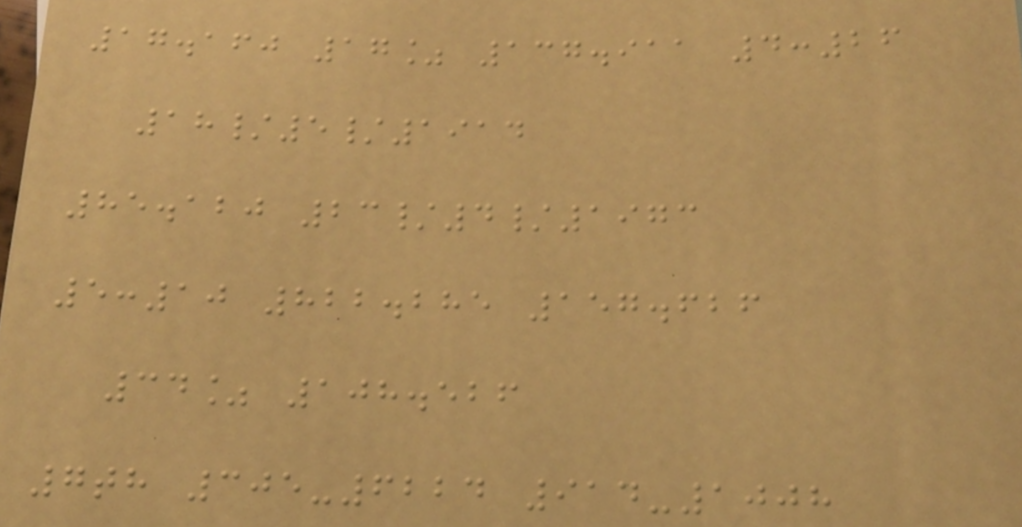17.160 17% 137.911 4:26
18/5/1914
85.120 23/4/1973
5:10 822.285 157.626
34% 108.526
7th 305-6224 914-1008
